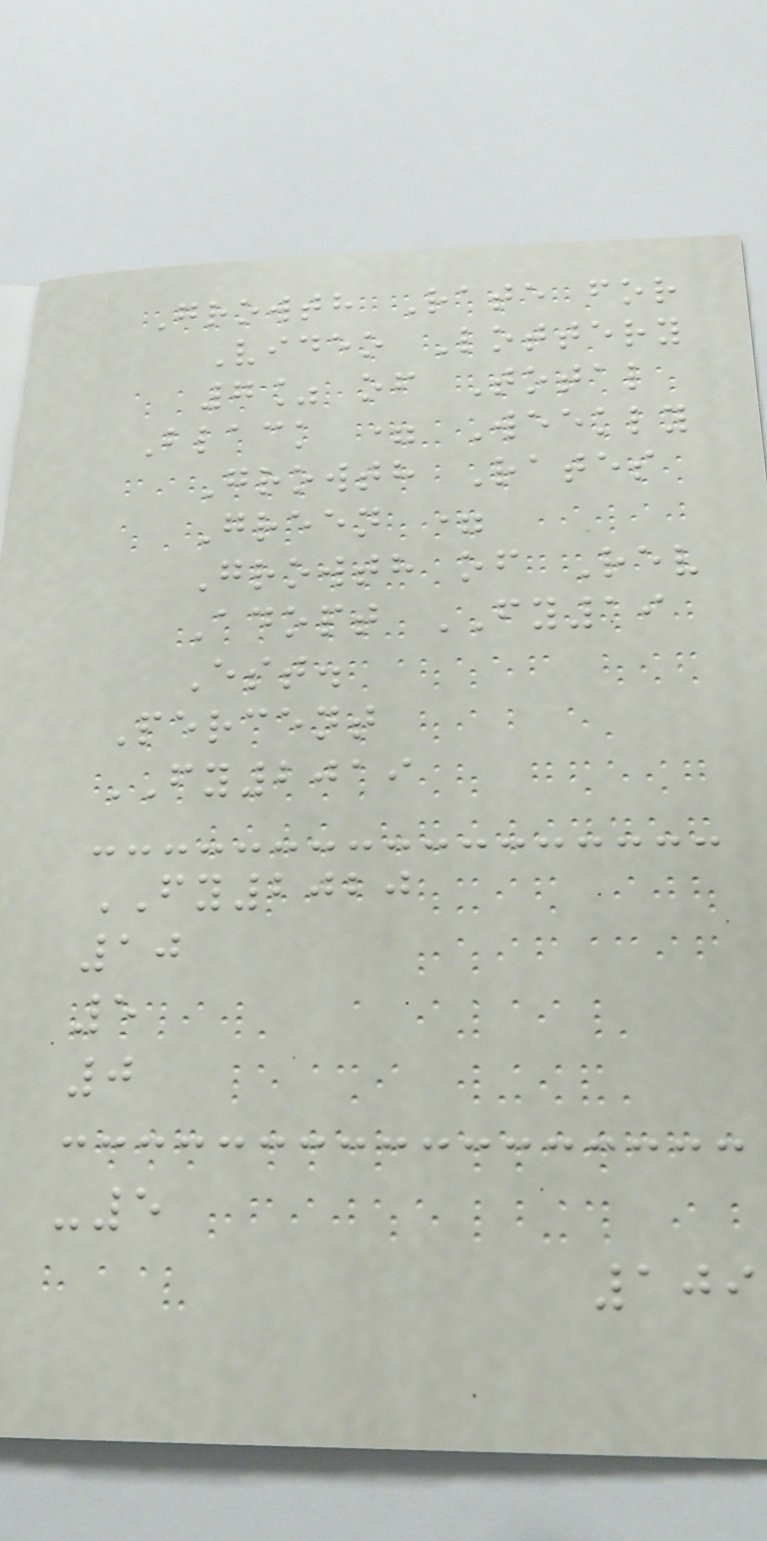Growth Rate for
Video Lottery
7% of Total
Black = Weekly
Growth Rates
Green =
Growth of Rev
Adopt FY19
Est.
Percent
FY2019
FY2020
10
5
0
-5
109
